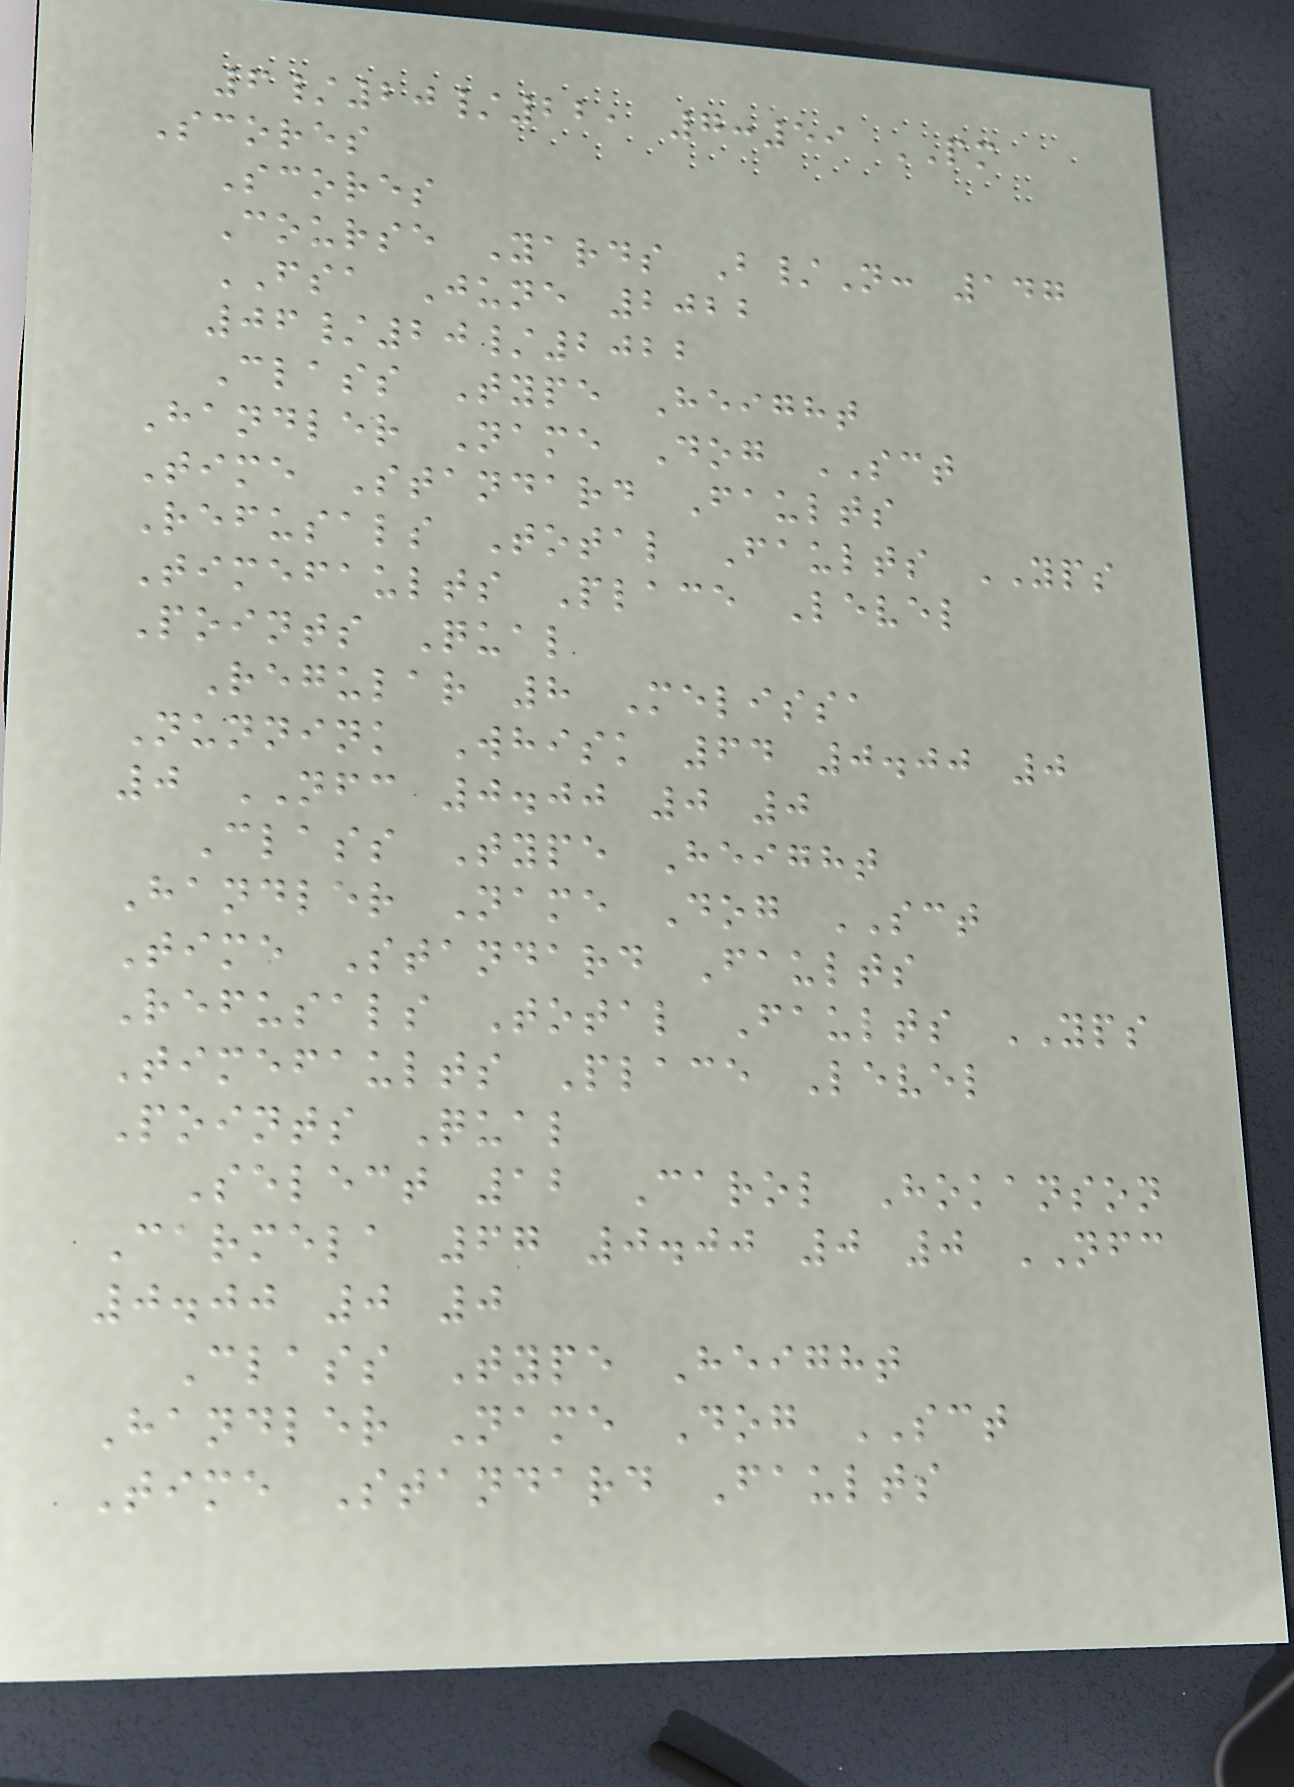6/20/22, 7:59 PM
Scores
Scores
Course Yards B/N: 147
FSA June 2022
06/20/2022
Class Type Height
Handler Name Dog SCT
Time Standard Faults
Refusals Total Faults YPS
Timefaults Place Level
Points Qual
Regular 8 Melissa
Nunnink Whisk 64 0.00 0
0 NFC 0.00 0 0
Class Type Height
Handler Name Dog SCT
Time Standard Faults
Refusals Total Faults YPS
Timefaults Place Level
Points Qual
Select 12 Carol Hokanson
Carmela 67 0.00 0 0 NFC
0.00 0 0
Class Type Height
Handler Name Dog SCT
Time Standard Faults
